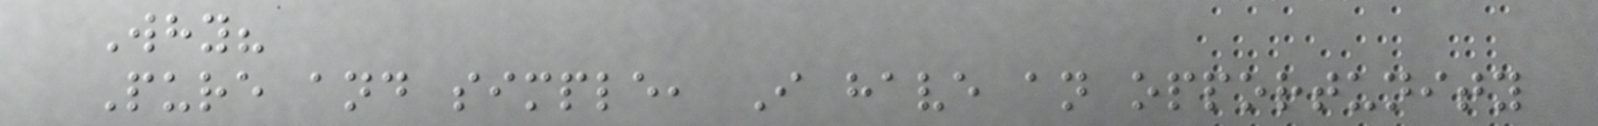Why?
Pure and simple, I have an opportunity
